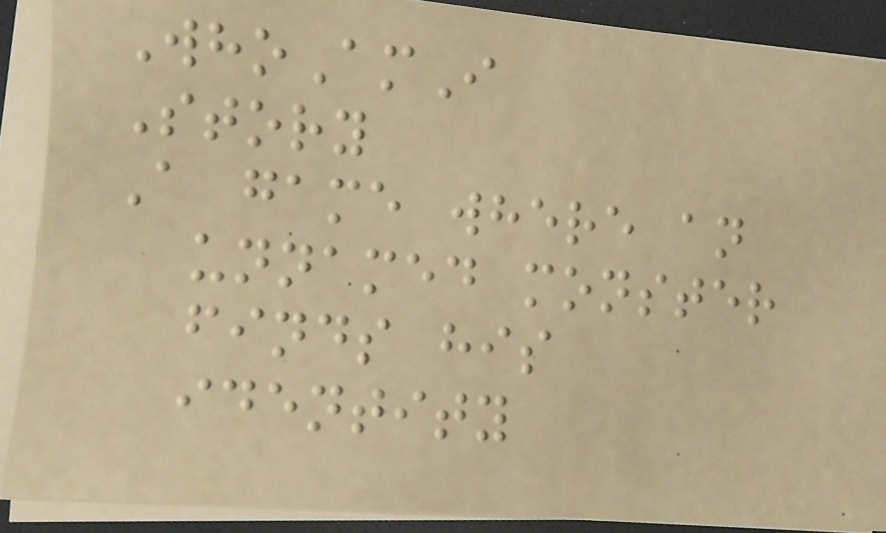WhoAmI
Story
A game where an
unnamed monster
finds his
identity
